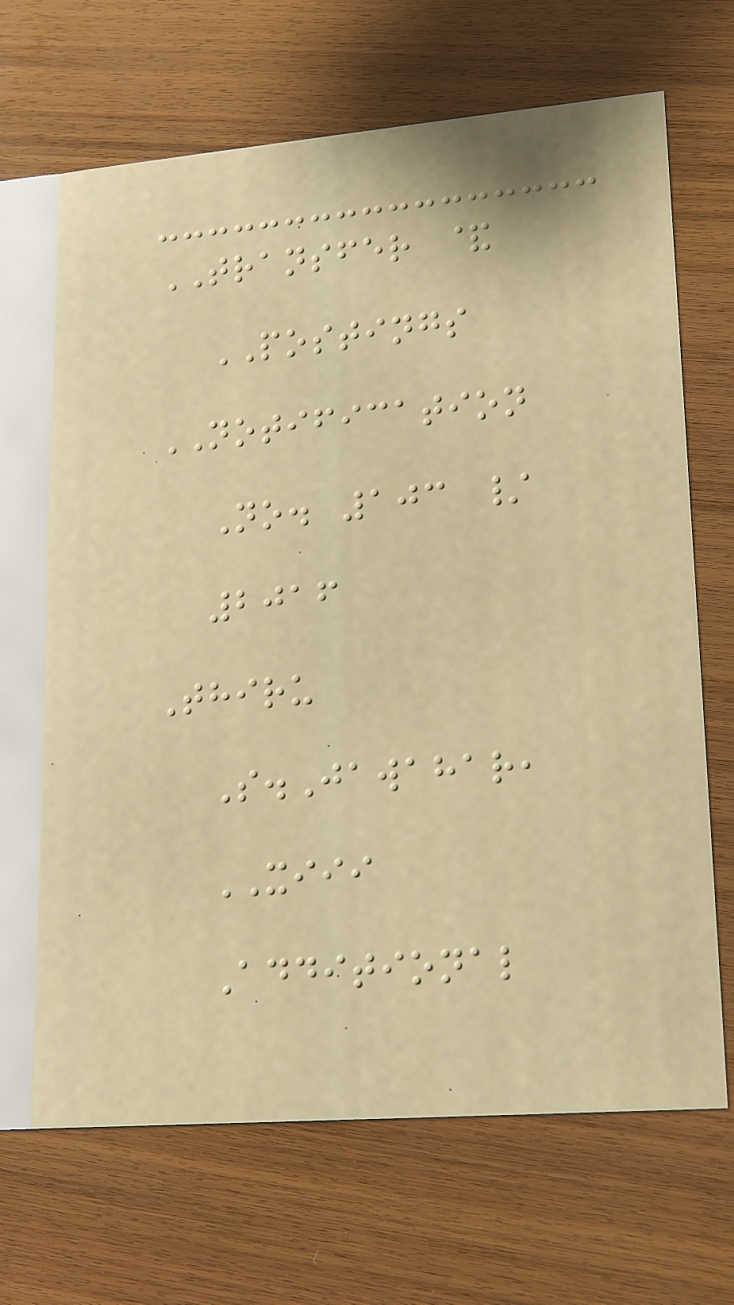TRANSFER &
POSTINGS
NOTIFICATION
No. 103 /
2016
Thiru
S.Jawahar,
XIII
Additional
